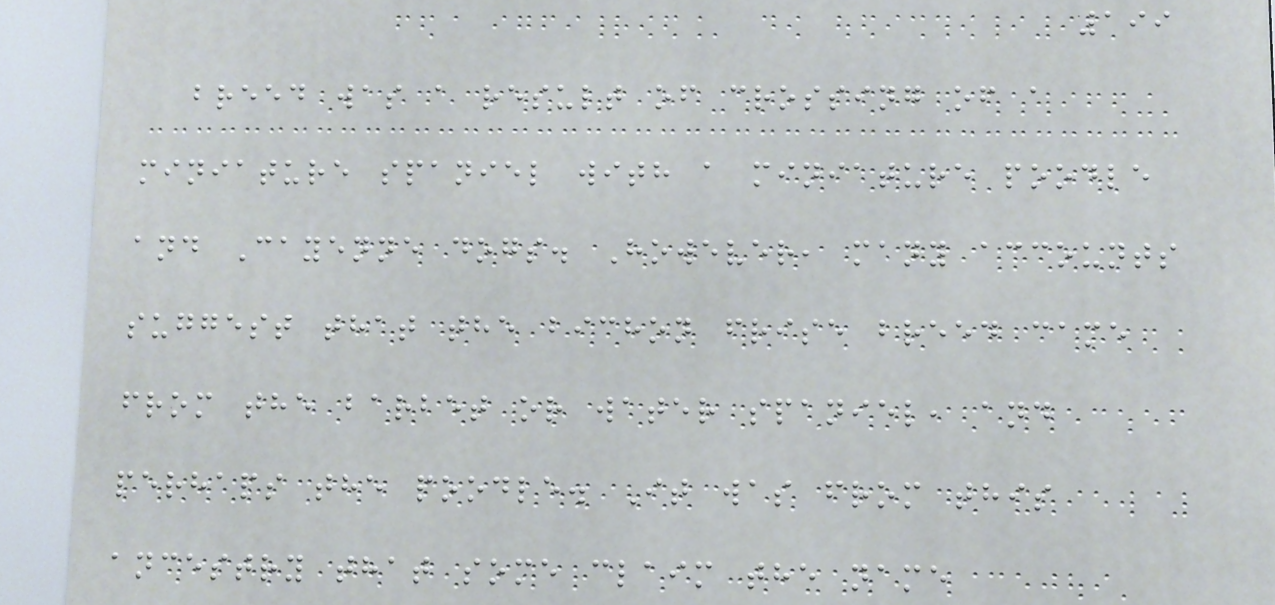199
breed was a result of crossing of a
miniature spaniel with a miniature poodle
and Cayenne dogs. However, many accounts
suggest that the bichon frise breed came
from the barbet or water spaniel, and
perhaps the poodle. It was from this
ancestry that some claim the name
